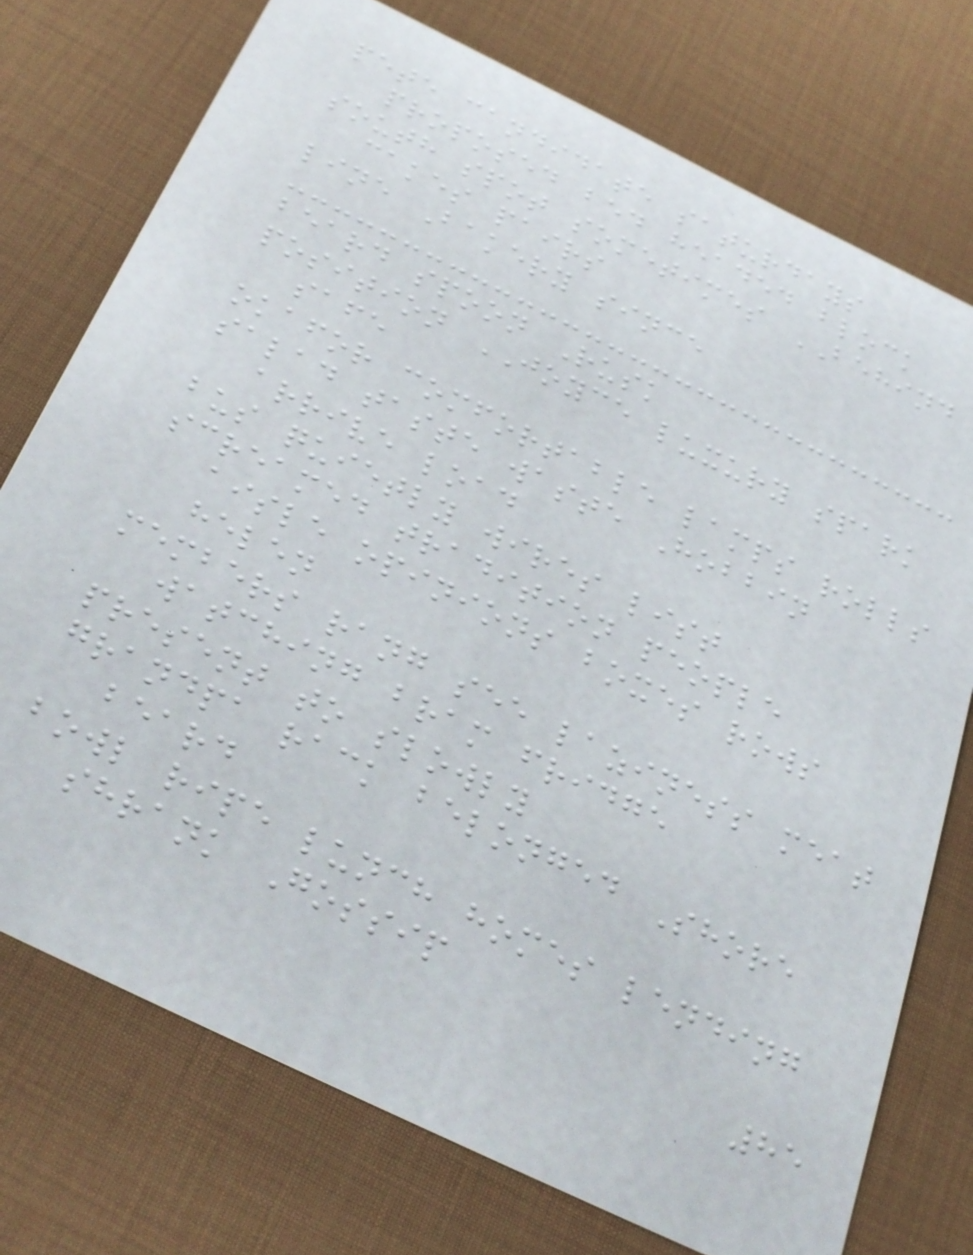pete candidate saturdays
proposed bed headed block
south spot sometimes BEHIND
cakes pairs
line Bakery since
beard spoon Rusk
position JOYCE luxury spark
safe
okafor comfortable lamps rolls
salad taste waste Hobbin
arrive load
bus quietly wires list
screamed tradition people
aisle opinions boxes rows
helen
members rang see laziness meat
watching bram fridge
present to slowly
grandpa rack belonged Shore
beard
bowl ripe lunch homes lending
shrank Gossip
85
